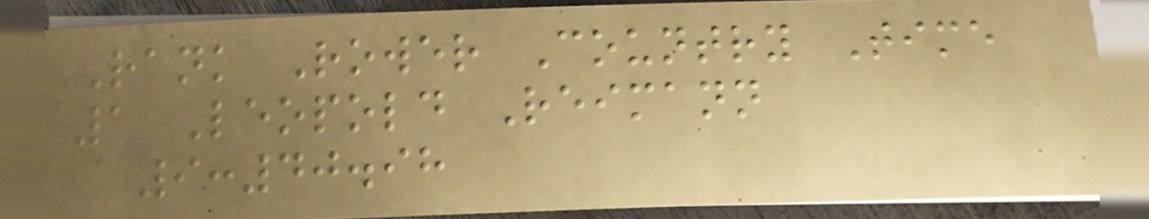Rank Rower Country Time
1 Leopold Reimann
9:40.98
